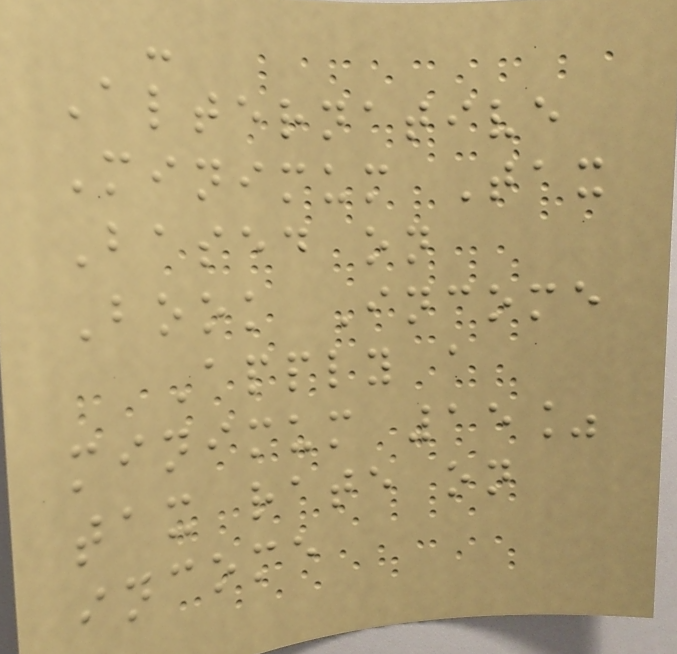-
Alternative
Minimum Tax
Based on
Book Income
Apply a
minimum 15%
tax rate on
income
